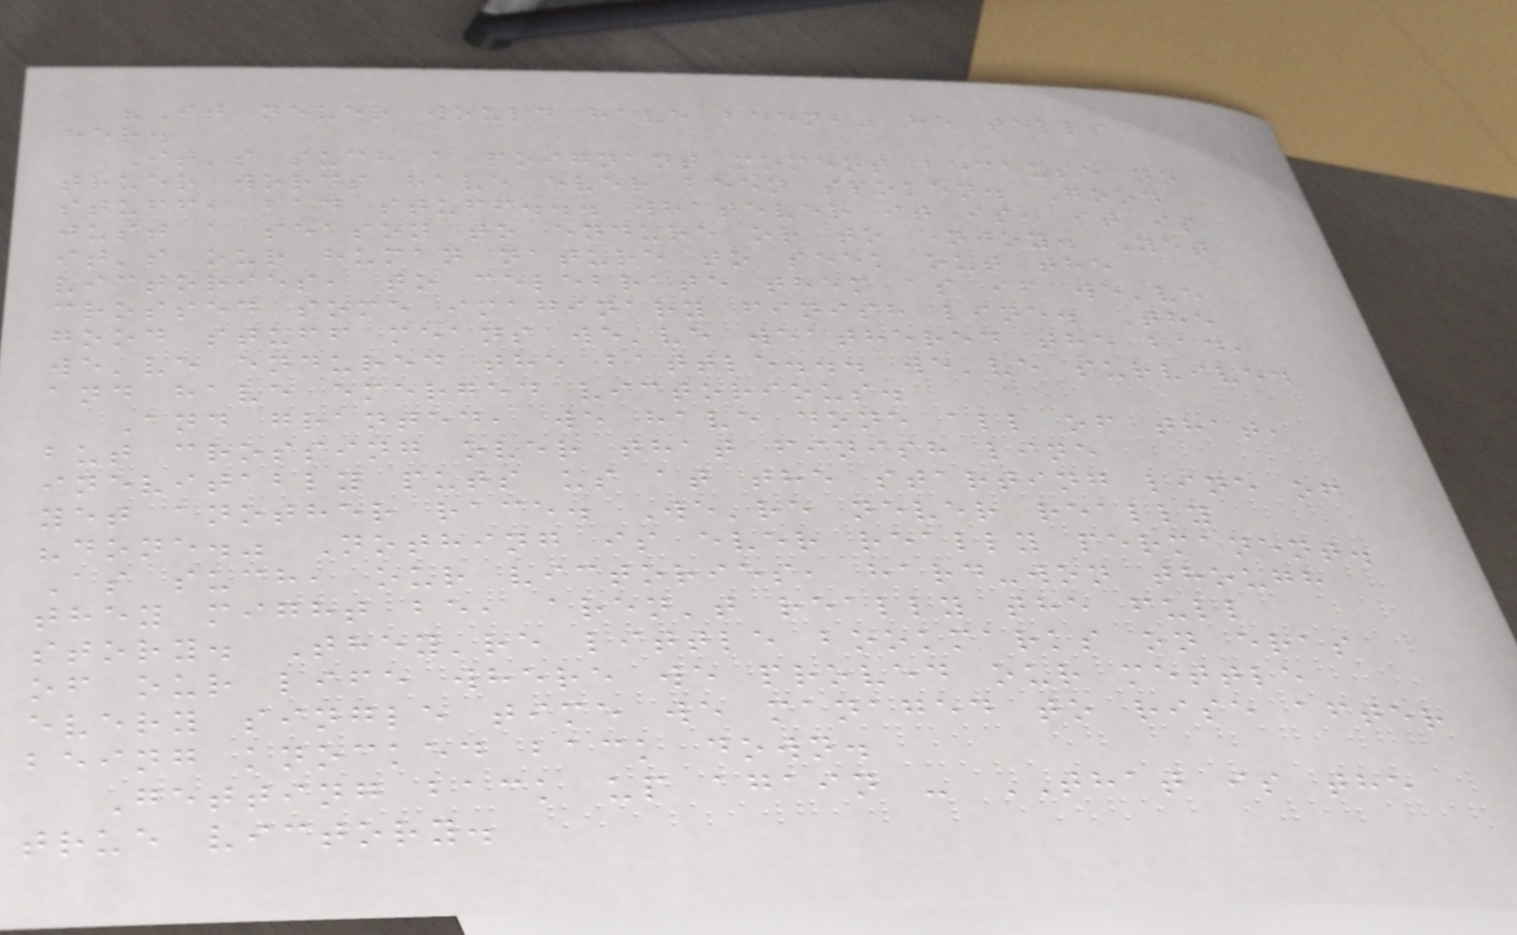"It never would have been," he tells
her.
It's such a poignant moment because no
truer words have ever been spoken. Good
stuff, bad stuff... whatever it is, it is
just a season to endure or to enjoy. Yet
it's our human nature to seek out the
victories, to celebrate them as if we've
crossed some imaginary finish line. The
good stuff means we've weathered the bad,
we've endured the battle... we've survived
and have emerged victorious.
And granted, we have done all of that,
but crossing over that finish line
inevitably puts us at the starting line of
yet another race. We're never really
"done." Nothing is ever really permanent.
As such, our victories, hard-won though
they might be, aren't really the full
story. They're little bookmarks on eras
of our life where we proved our mettle
every single time we managed to rise after
being knocked back down.
Getting back up again - THAT is the
true victory.
